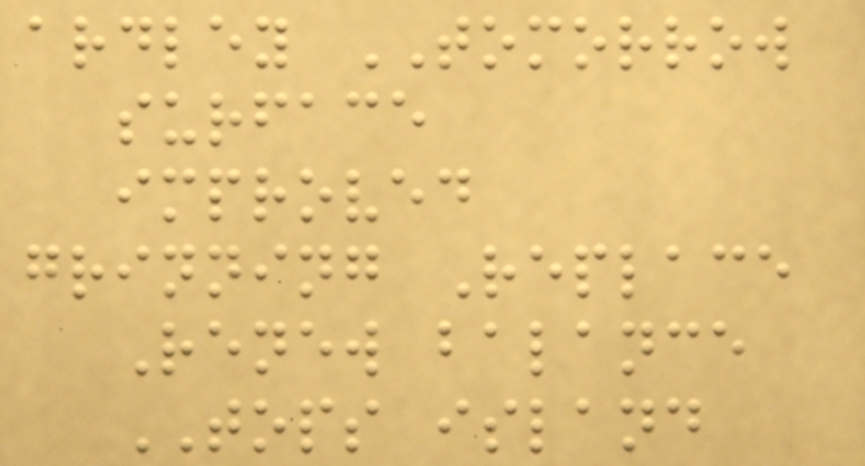ardley TOMORROW
surface
improved
grinning Replace
Renew balance
TOPS island
